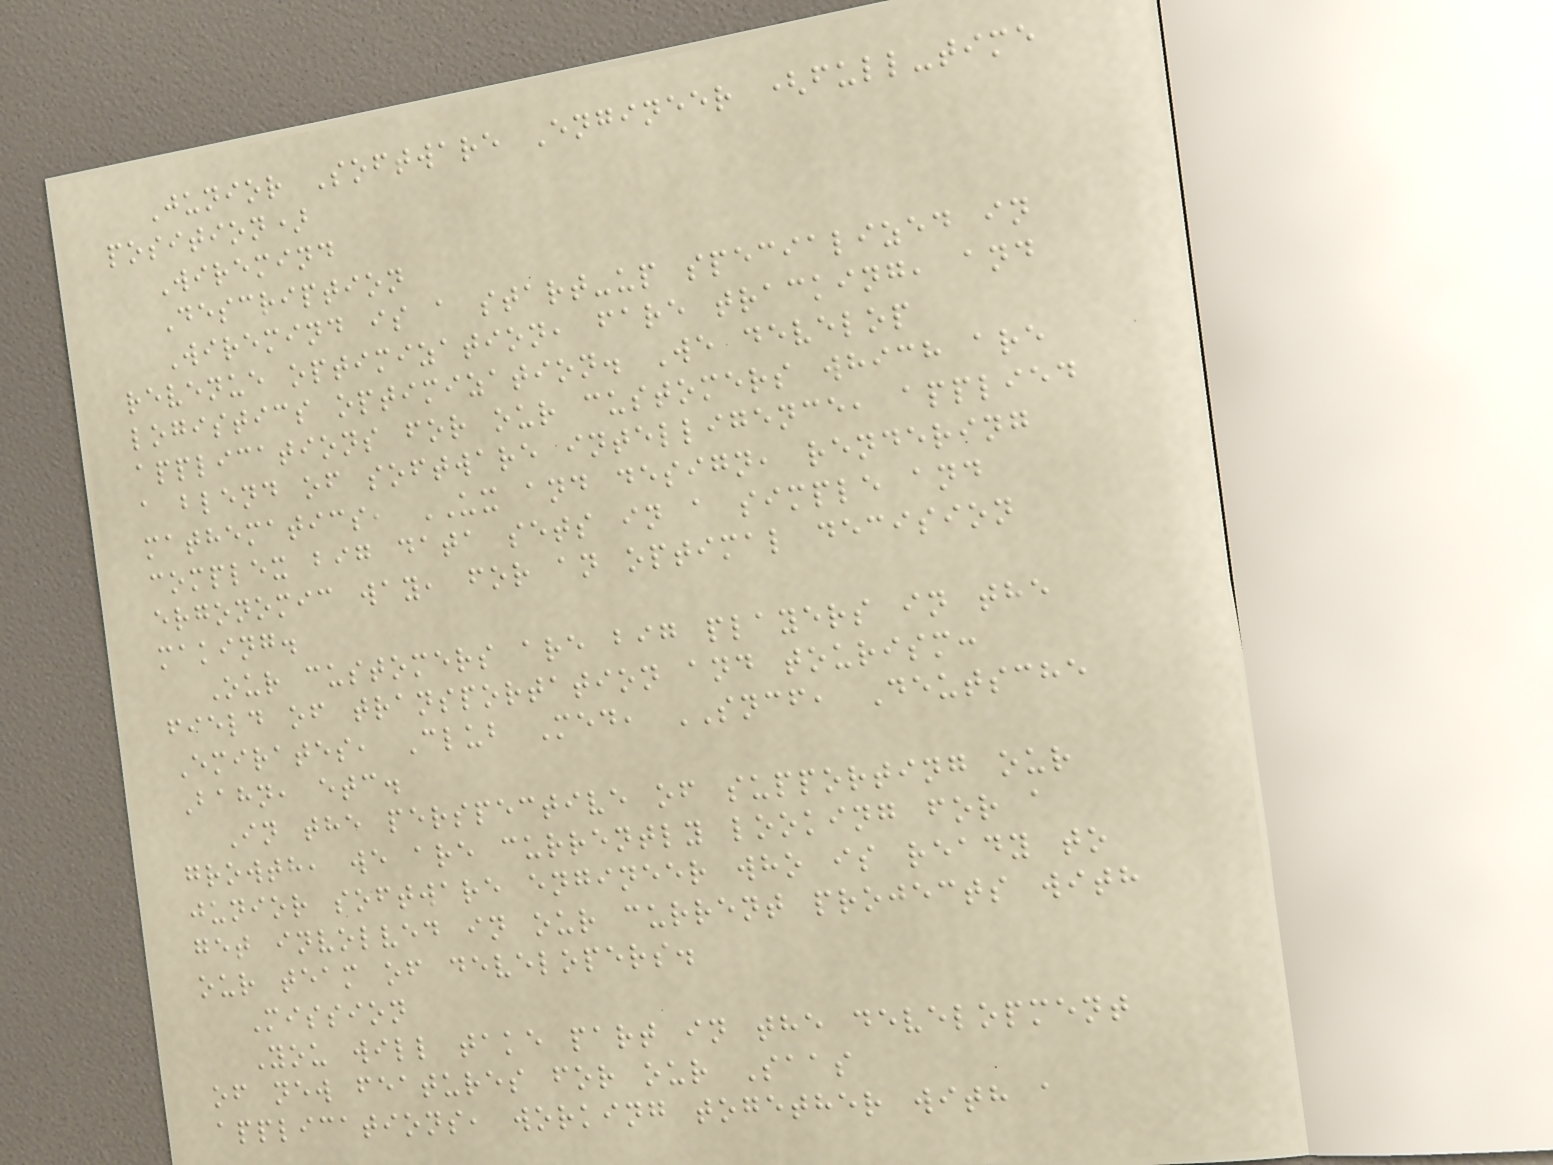Junior Software Engineer (full-time
position)
Wiremind
Description
Wiremind is a start-up specialized in
revenue optimization, fare tracking, and
logistics optimization. We develop
applications for our customers which are
a blend of software intelligence, applied
mathematics, UX and design, rendering
complex big data sets in a simple and
ergonomic way, for an optimal decision
making.
Our customers are big players in the
field of transportation and tourism:
Emirates, Club Med, SNCF, Deutsche
Bahn, etc.
In the perspective of supporting our
growth, we are currently looking for a
junior software engineer who is ready to
get involved in our current projects with
our team of developers.
Mission
You will take part in the development
of new features for our Saas
applications, working together with a
